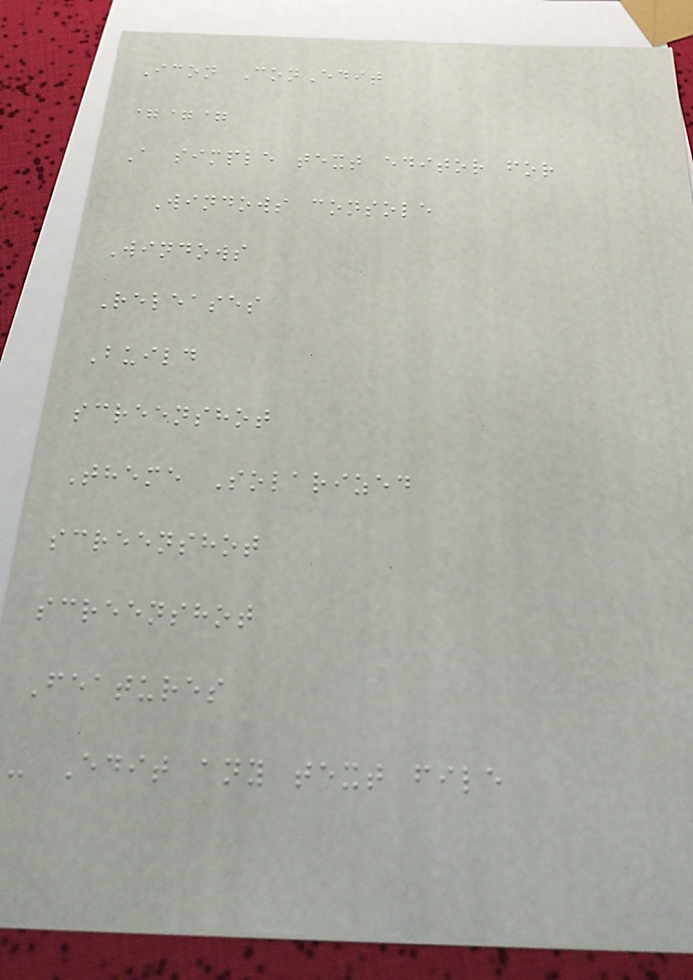Icon ConEdit
===
A simple text editor for
Windows console
Windows
Releases
Build
screenshot
Theme Solarized
screenshot
screenshot
Features
- Edit any text file
